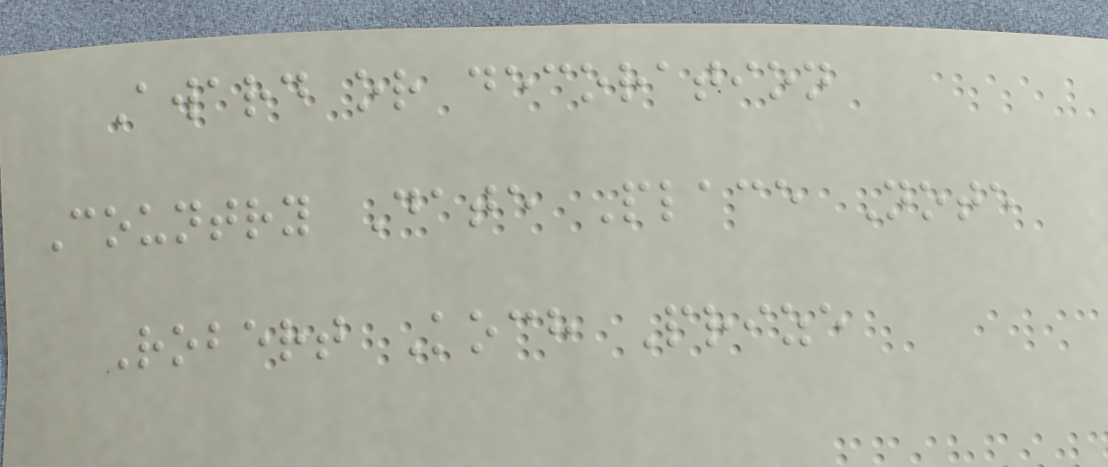Award or decoration
Country Date Place Note
Robert Koch Prize
